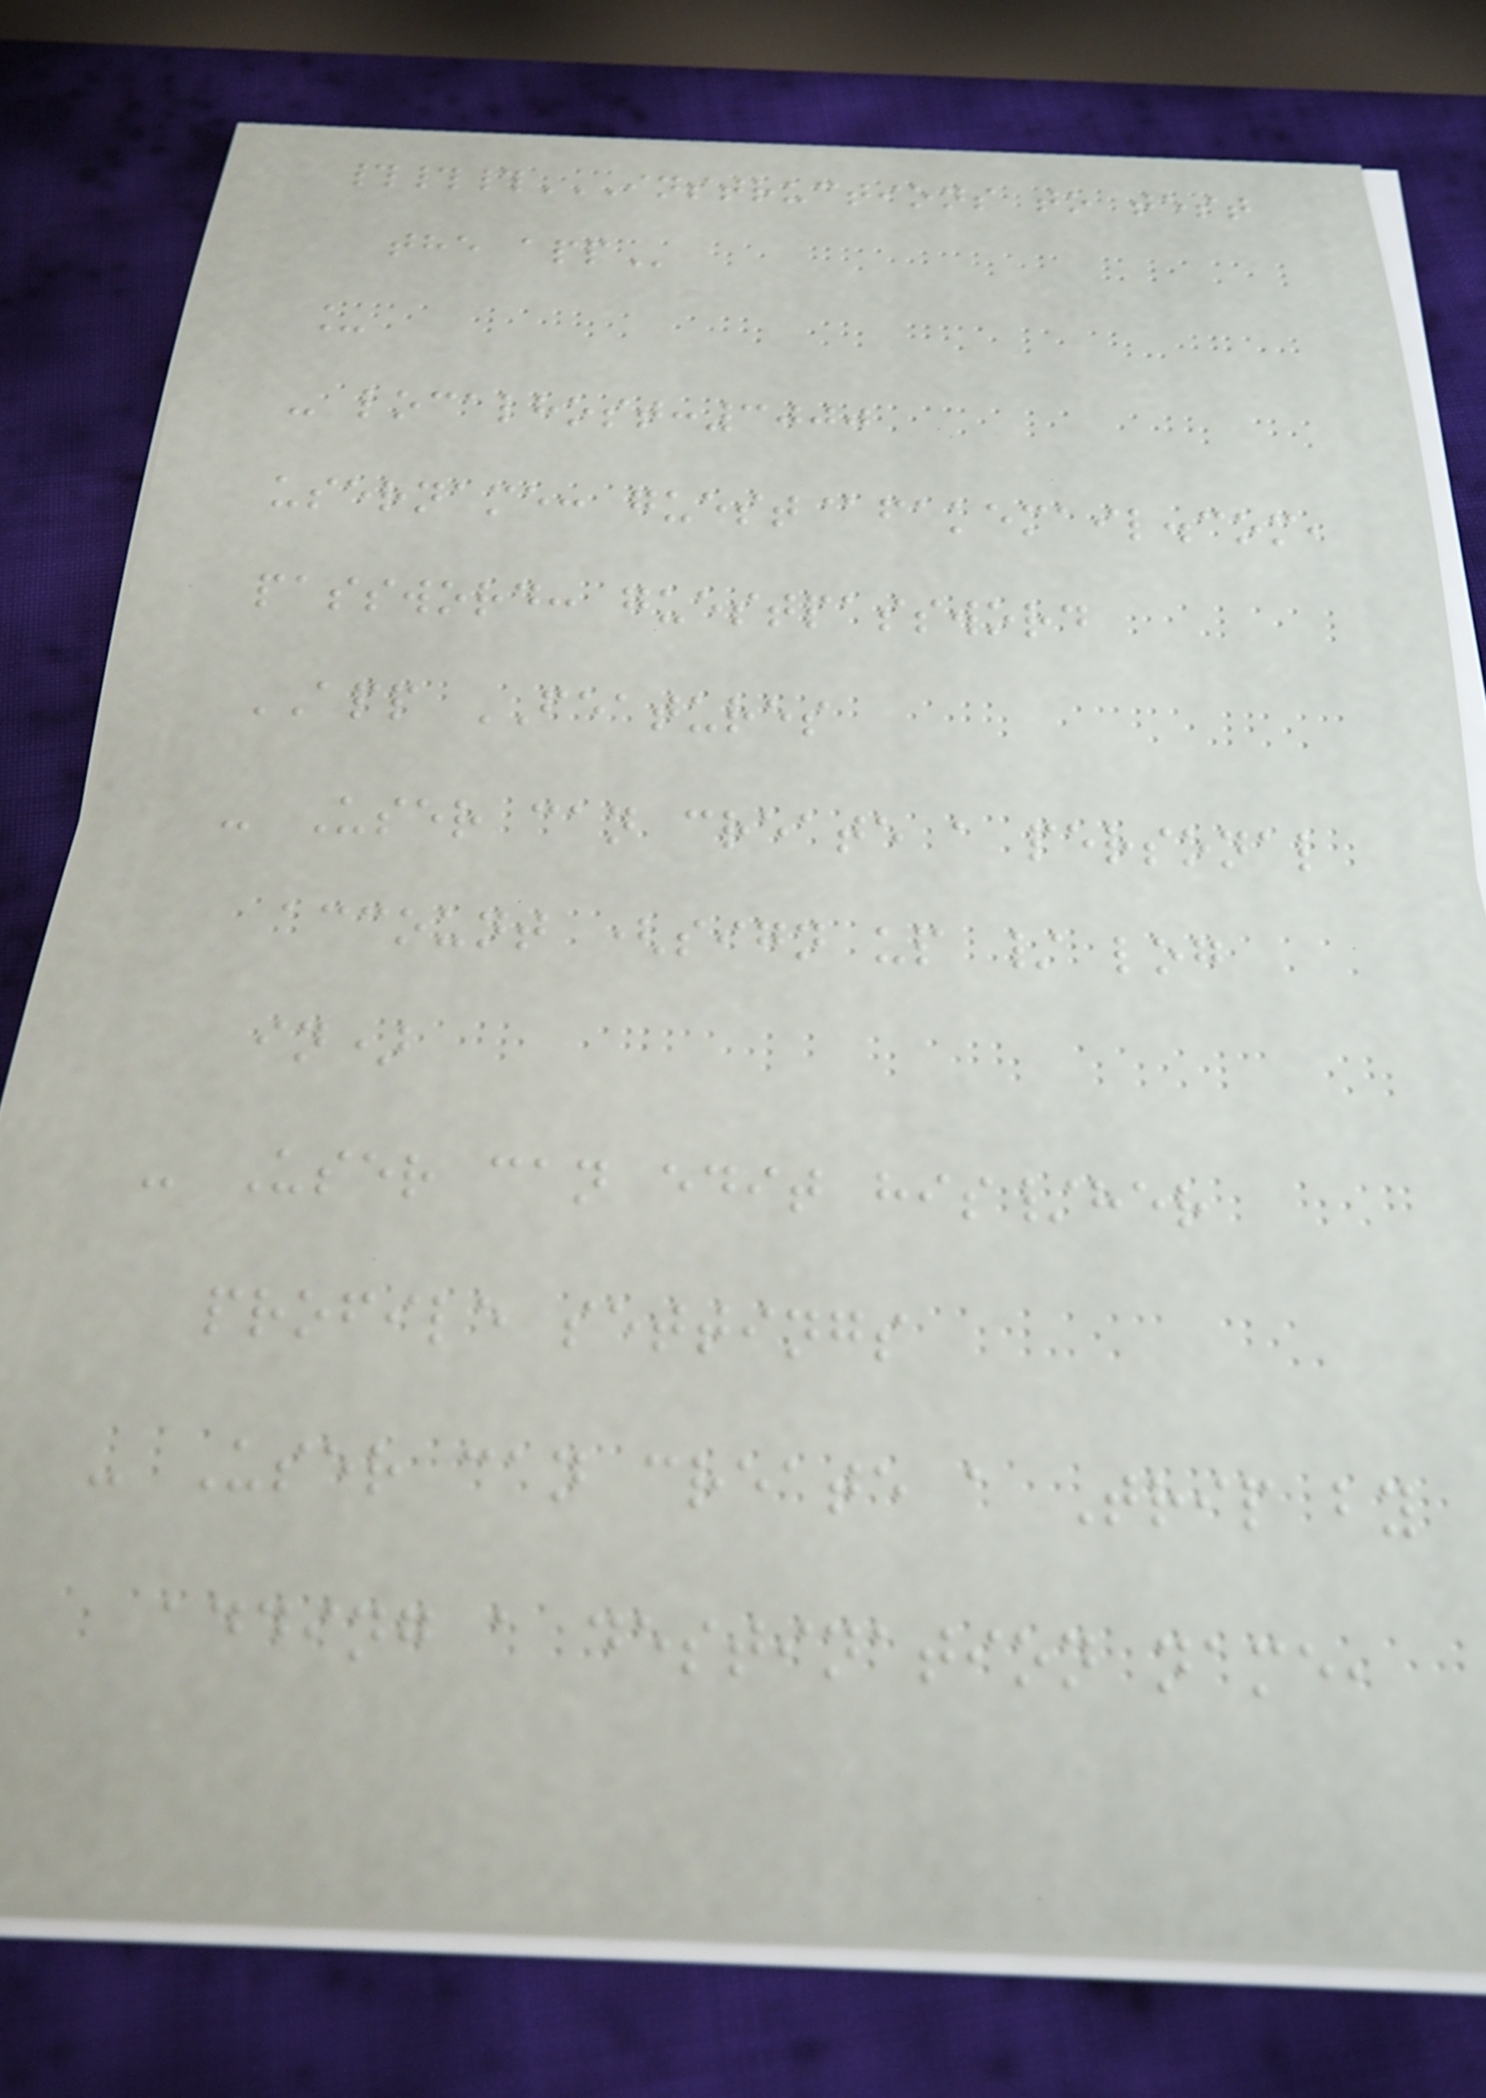###INSTRUCTIONS TO TEST
THE APP
_
- localhost:3000
username: guest@fakemail.com,
password: guestpassword
APP FEATURES
- User can create a personal
account (sign up / log
in)
- User can edit his/her
profile settings
- User can create a Trip by
adding a destination name,
